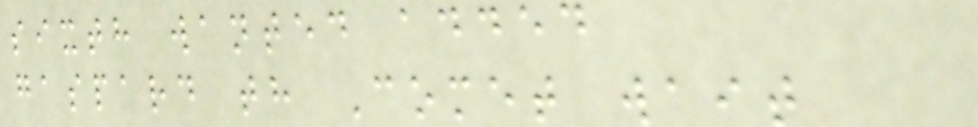sixth wanted added
gaspard th Comet wait
